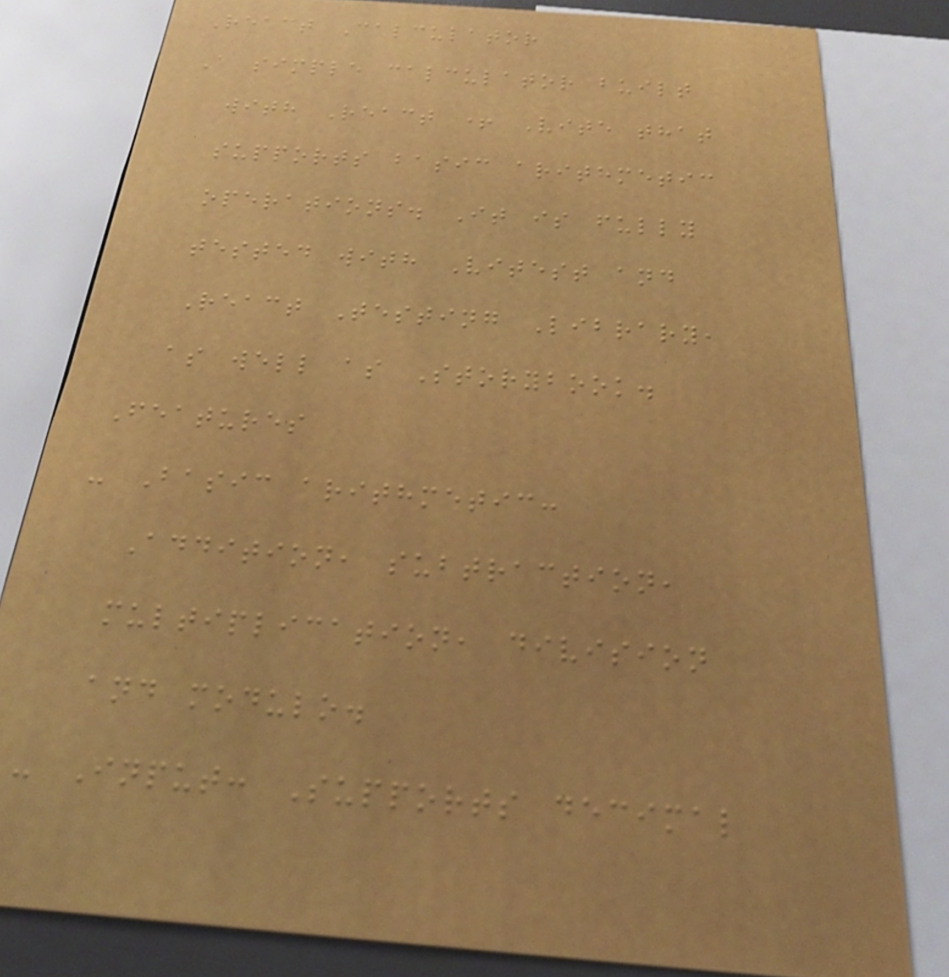React Calculator
A simple calculator built
with React + Vite that
supports basic arithmetic
operations. It is fully
tested with Vitest and
React Testing Library,
as well as Storybook.
Features
- Basic arithmetic:
Addition, subtraction,
multiplication, division
and modulo.
- Input: Supports decimal
